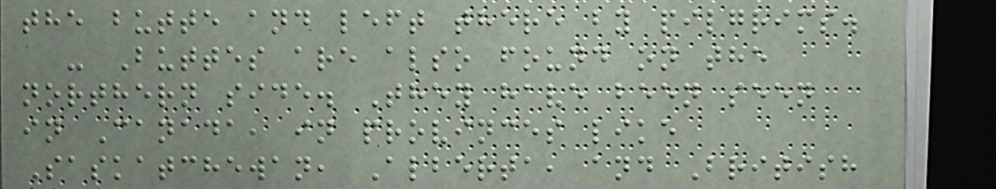the butte and left there by pilgrims.
- Buttes are also found on the
northern side. They have been seen
in Canada, in provinces like
Saskatchewan, Alberta, and British
